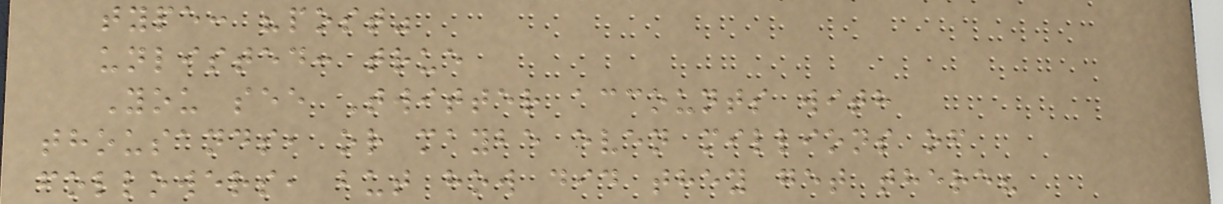type: "post"
unlisted: true
You see Twitter accounts with
thousands, or maybe even millions of
followers, but how did they get there?
